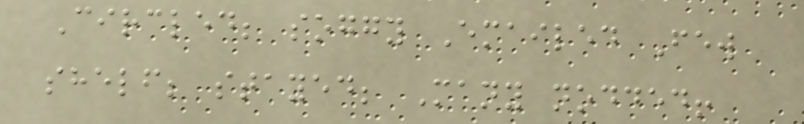Circled; soggy Emailed Few
shelf; stayed; Many nodded!
